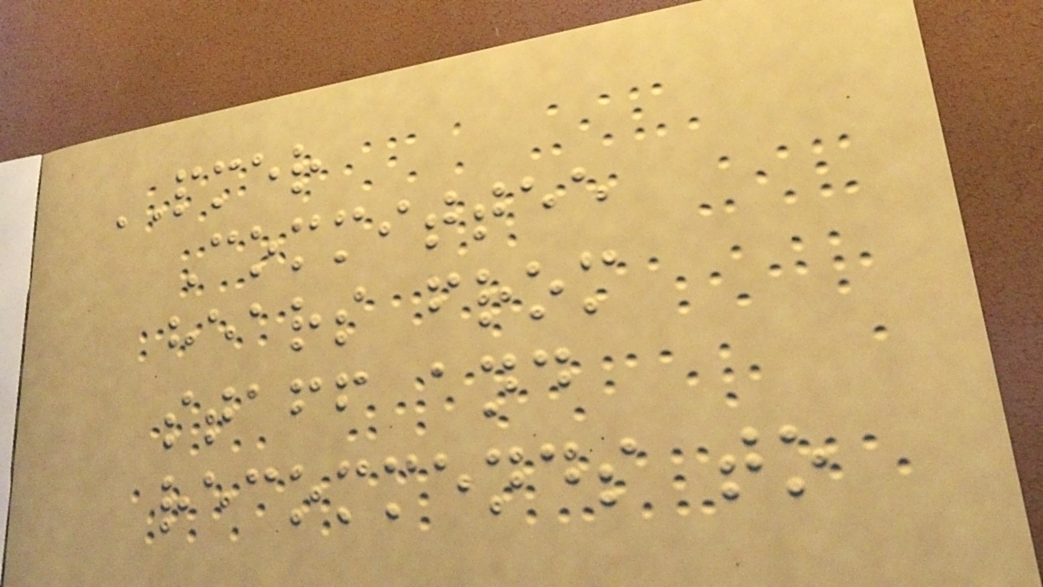PMER
Committee
hears from
staff and
recommends to
